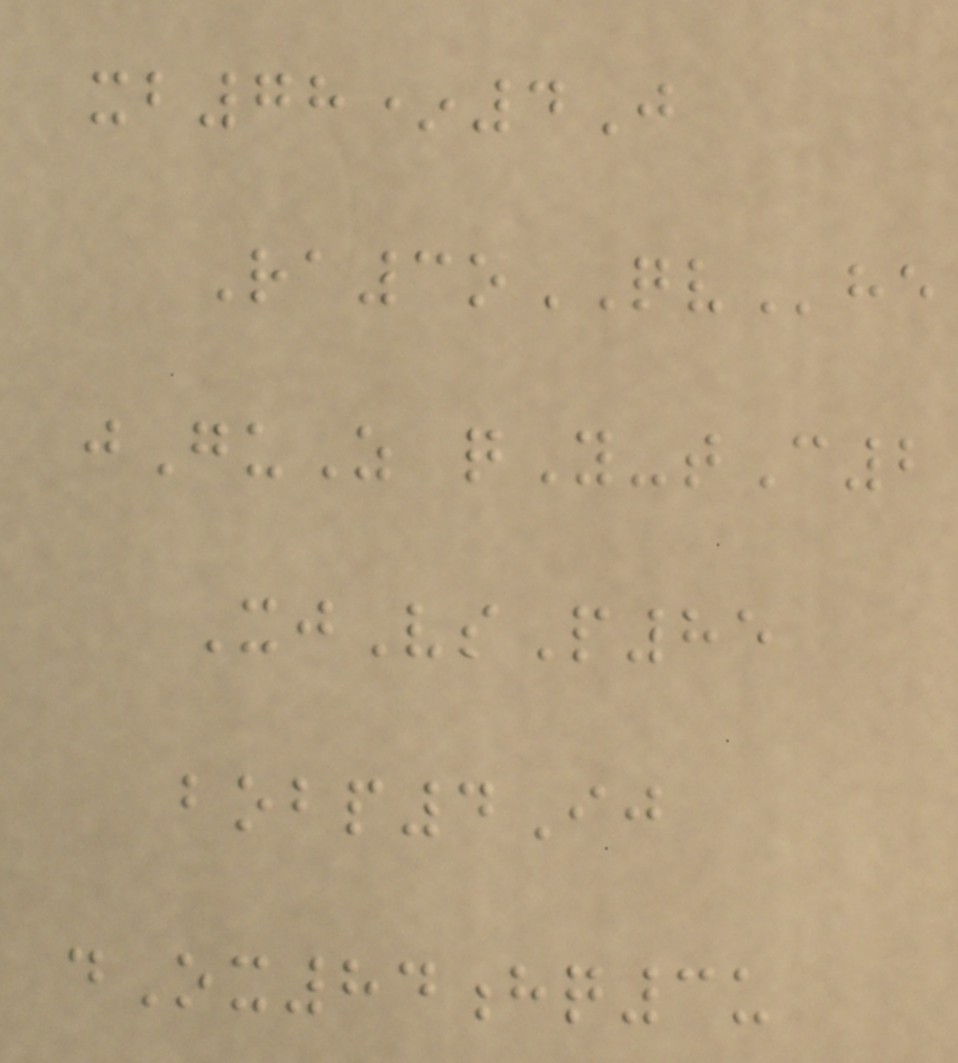xb78*4J
Ra3oQVhe
jGuZ qY-tC2
XjVsP85
bobp4Ij
dOx84hq3u
